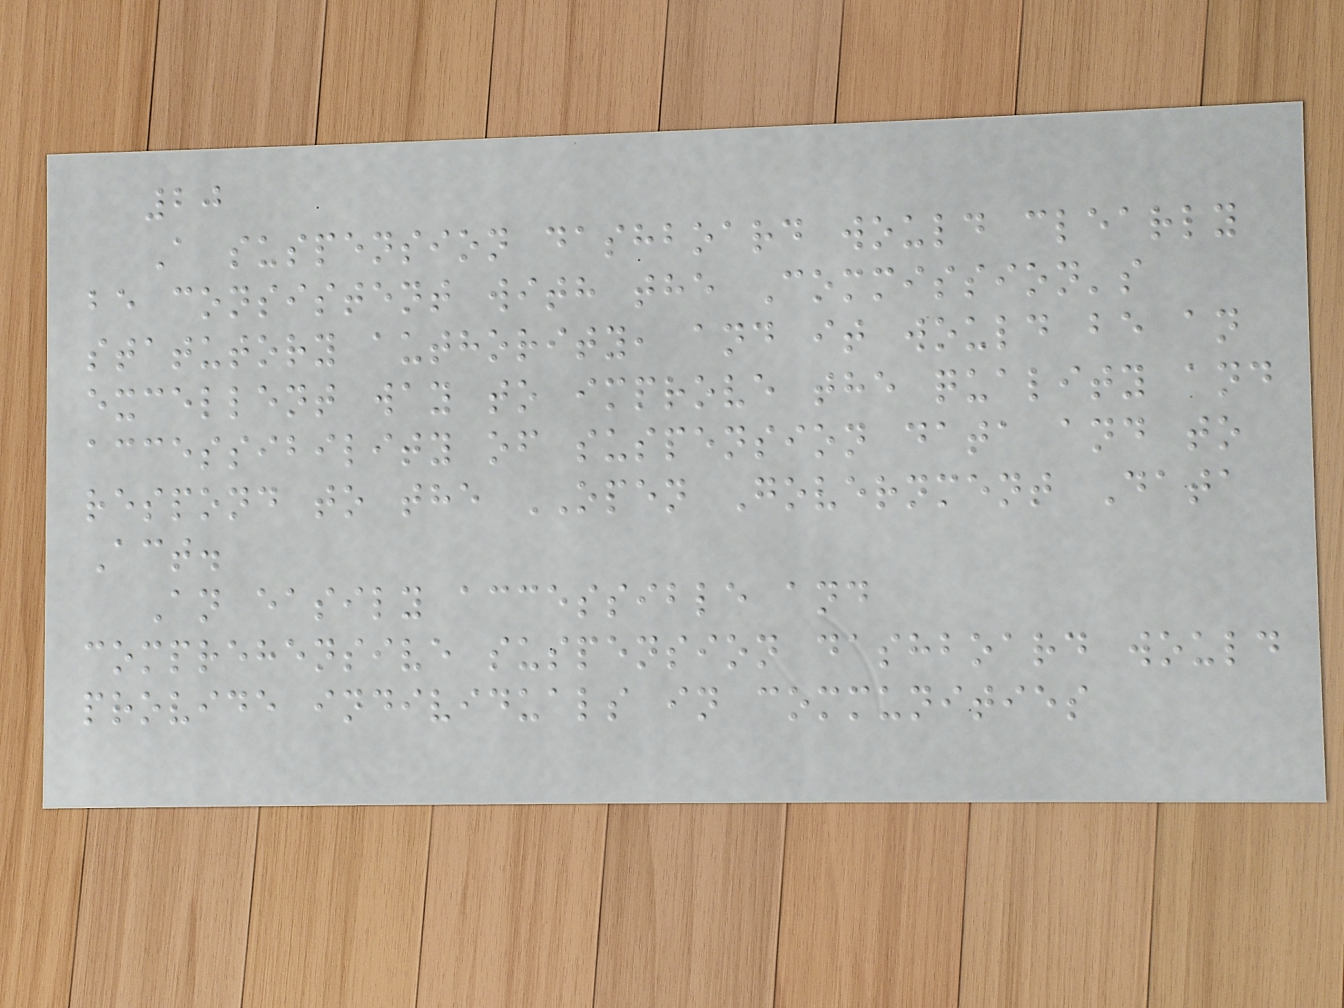20
A suspension dashboard would clearly
be consistent with the Commission's
statutory authority, and it would be an
excellent way to improve the quality and
accessibility of suspension data and to
respond to the OPEN Government Data
Act.
An easily accessible and
comprehensive suspension dashboard would
provide individuals in communities
